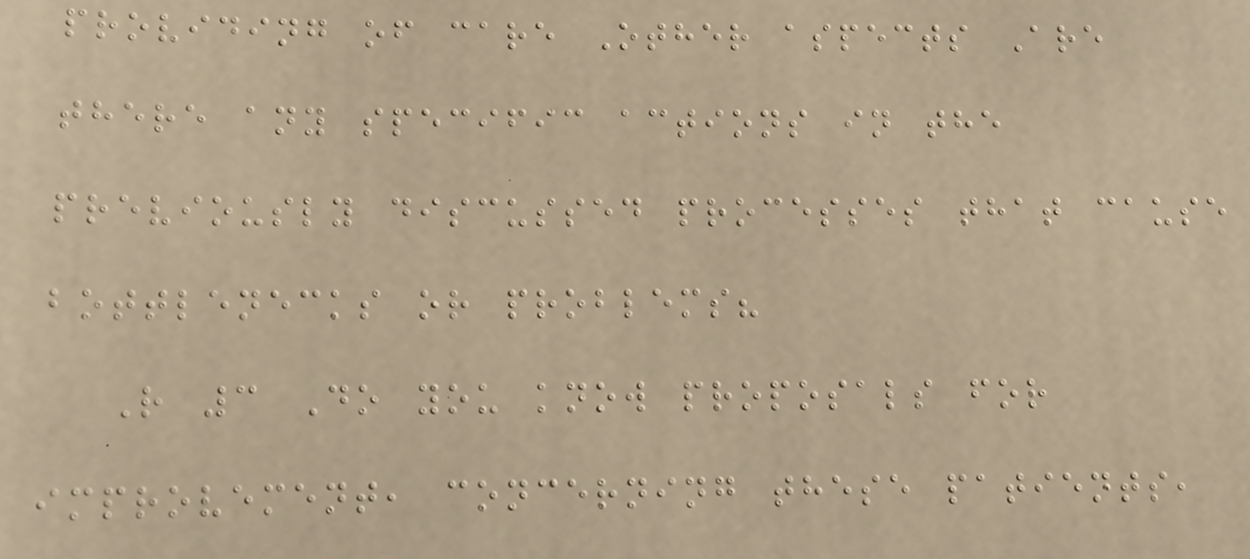providing of care Other aspects Are
there any specific actions in the
previously discussed processes that cause
bottlenecks or problems?
R 3 Do you know proposals for
improvement, concerning these patients,
